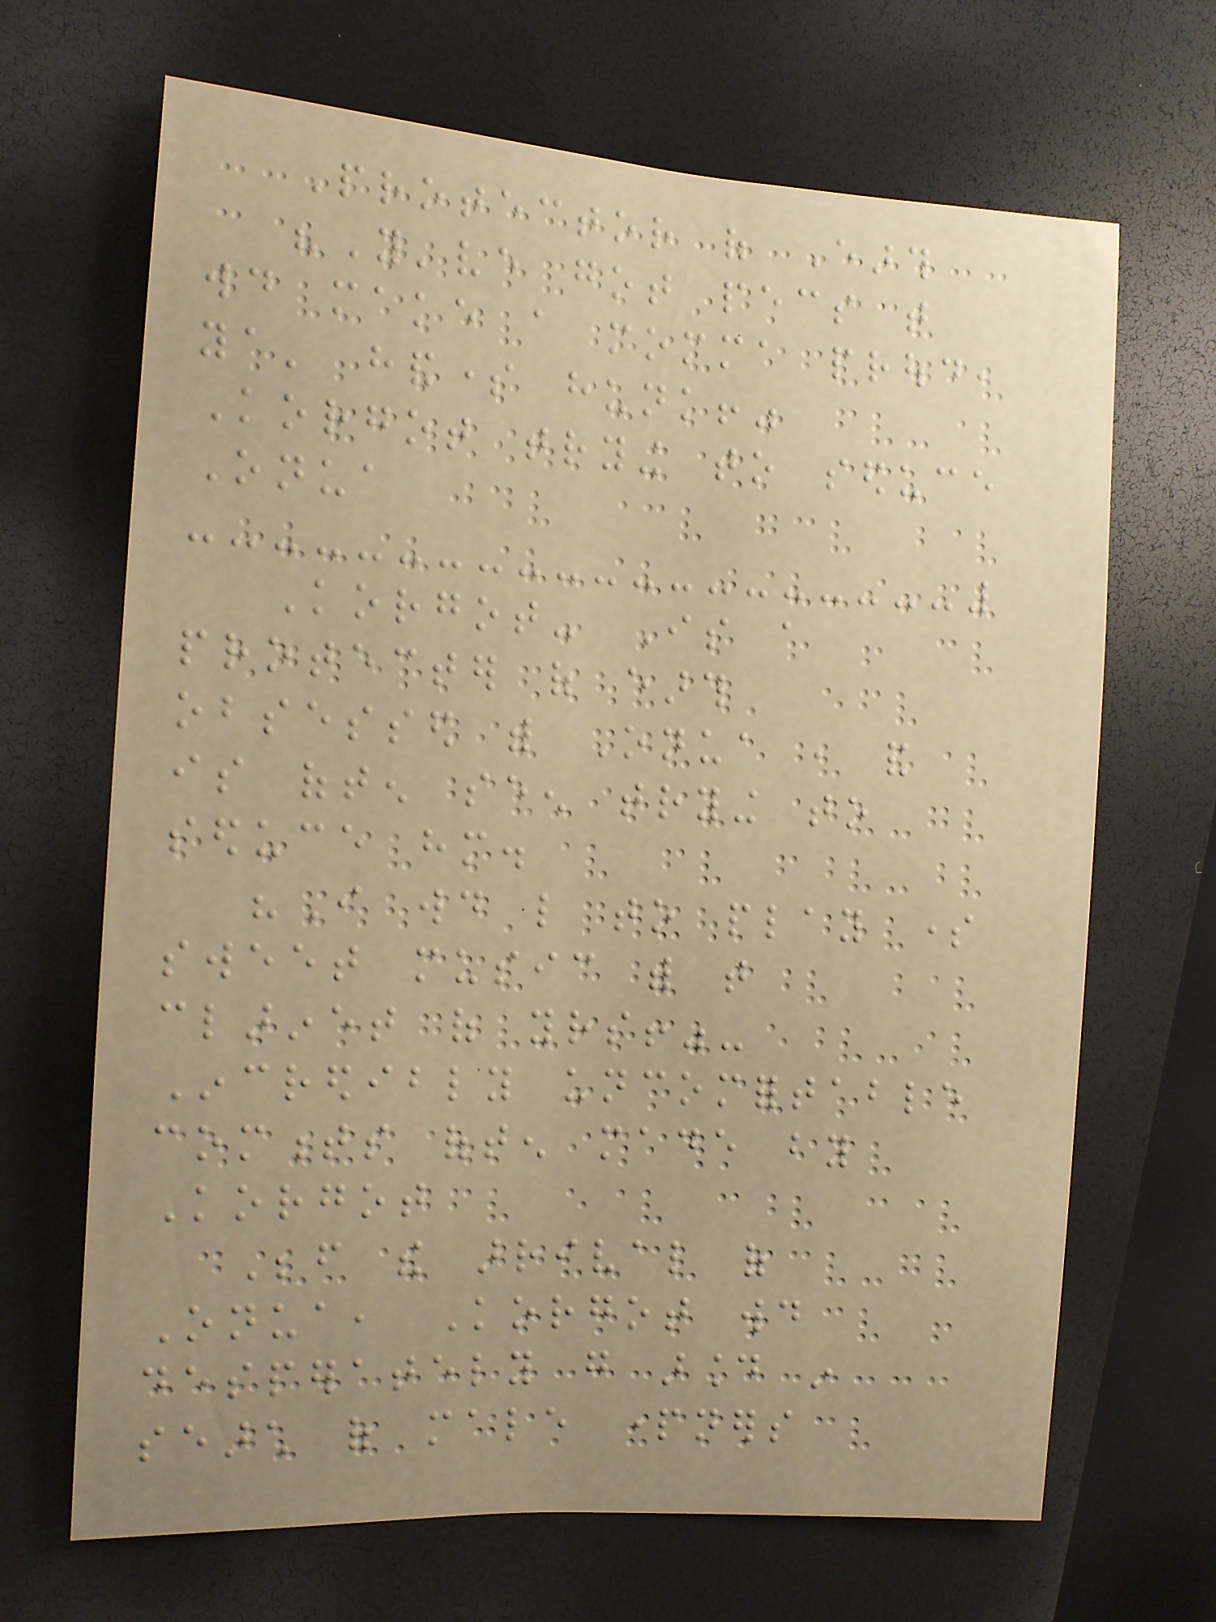Protector of Earth
"You've got pecs that
would make a momma proud,
ya' handsome hunk!"
Korgot trying to seduce
Onua
Korgot- Is a
protecter of earth
obsessed with Onua , and
is often seen trying to
seduce him.
"I would like to play some
sweet music with that
clarinet of yours!"-
Incredibly uncomfortable
comments often made by
Korgot
Before the arrival of
Onua, Korgot would
desperately go around in
search of male partners
